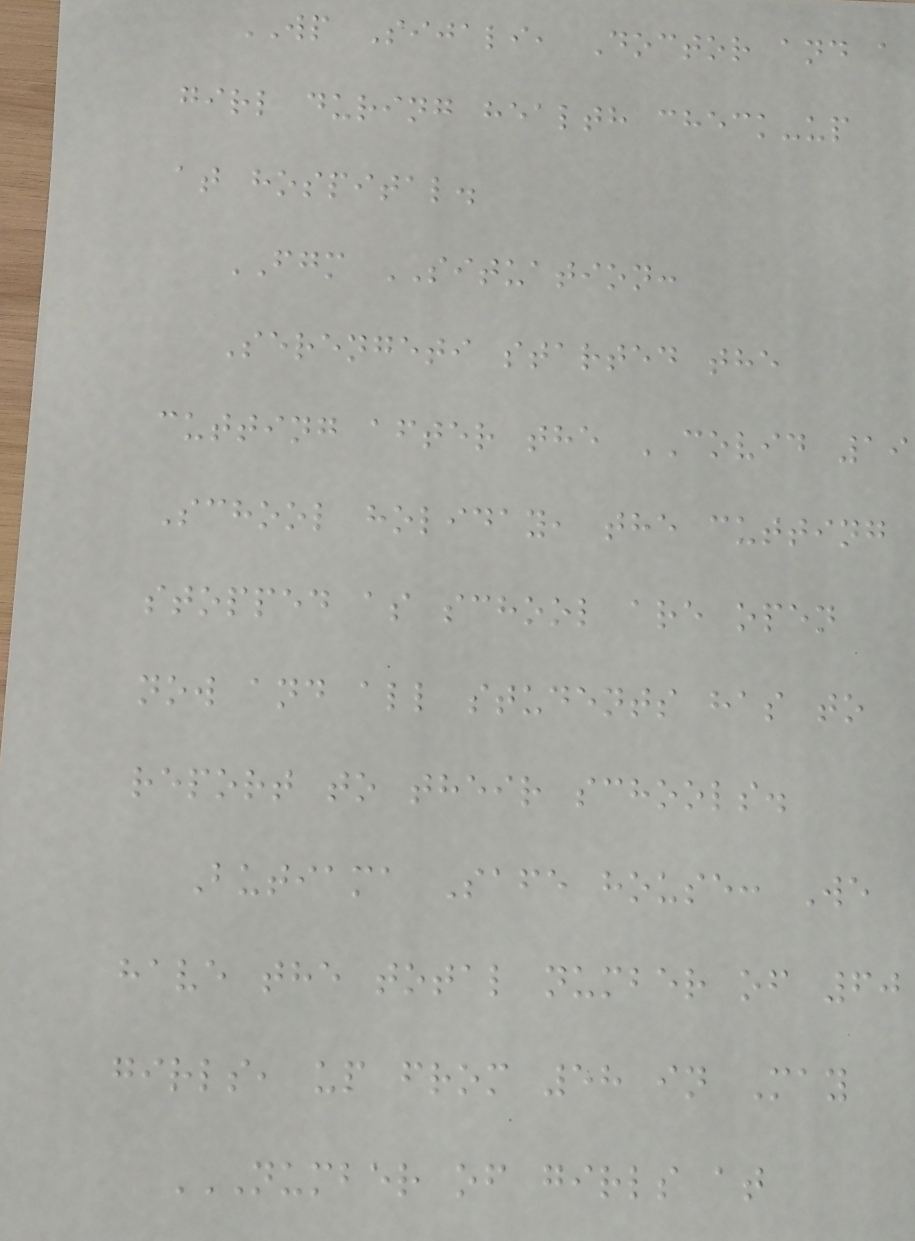WP Sijali, Doctor and a
girl during health check-up
at hospital.
FGM SITUATION:
Serengeti started the
cutting after the COVID 19
School holiday, the cutting
stopped as school are open
now and all students has to
report to their schools.
Butiama Safe house: We
have the total number of 60
girls, up from 58 in May
NUMBER OF GIRLS AT
